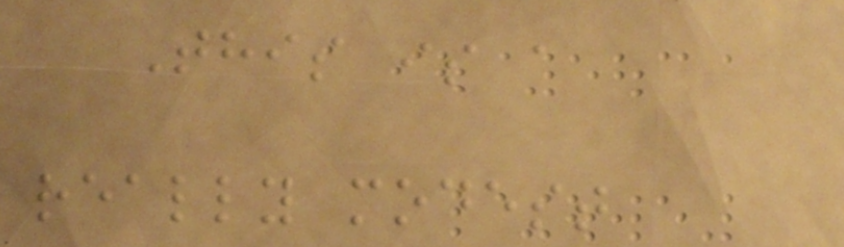This is a
really modest
